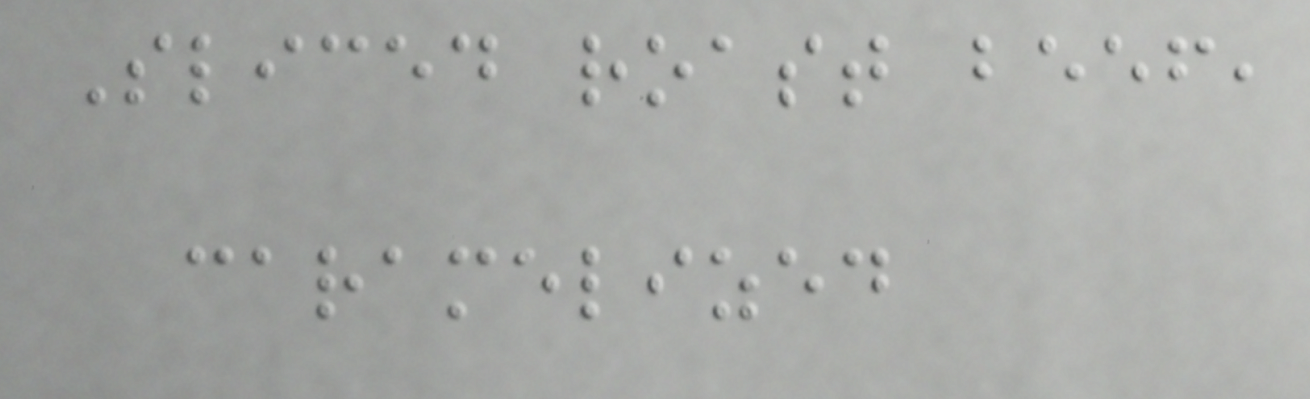Sliced roast beef,
caramelized
